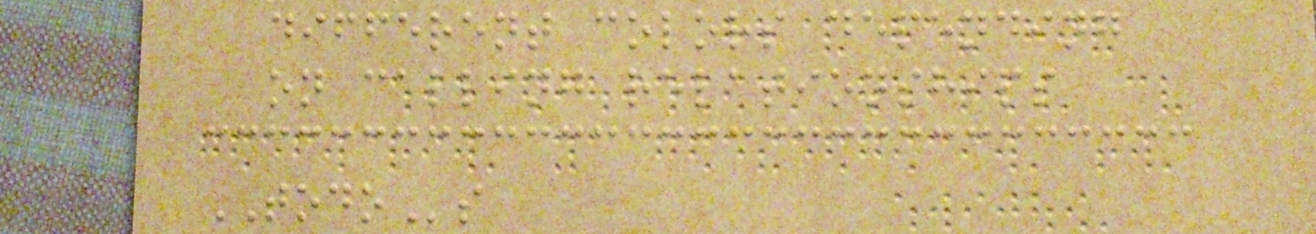different colors depending
on calling relationships
TODOs
